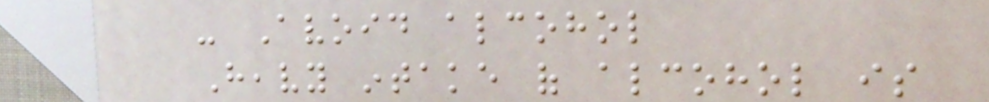- Avoid alcohol
Heavy intake of alcohol is
